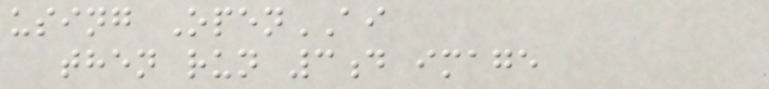using OpenAI
then run 3d image
